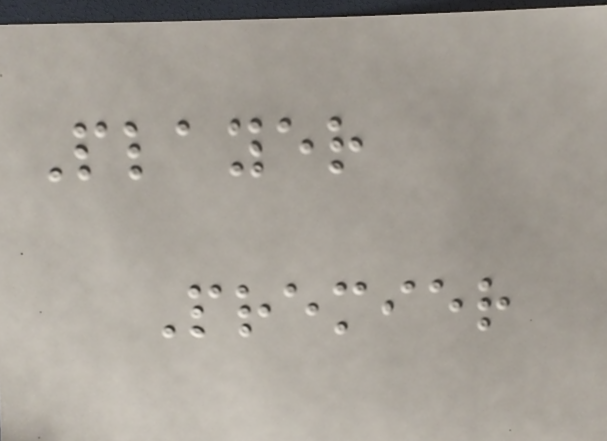Player
Premier
